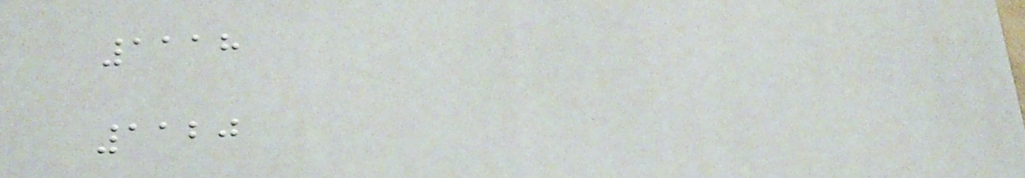1118
1120
